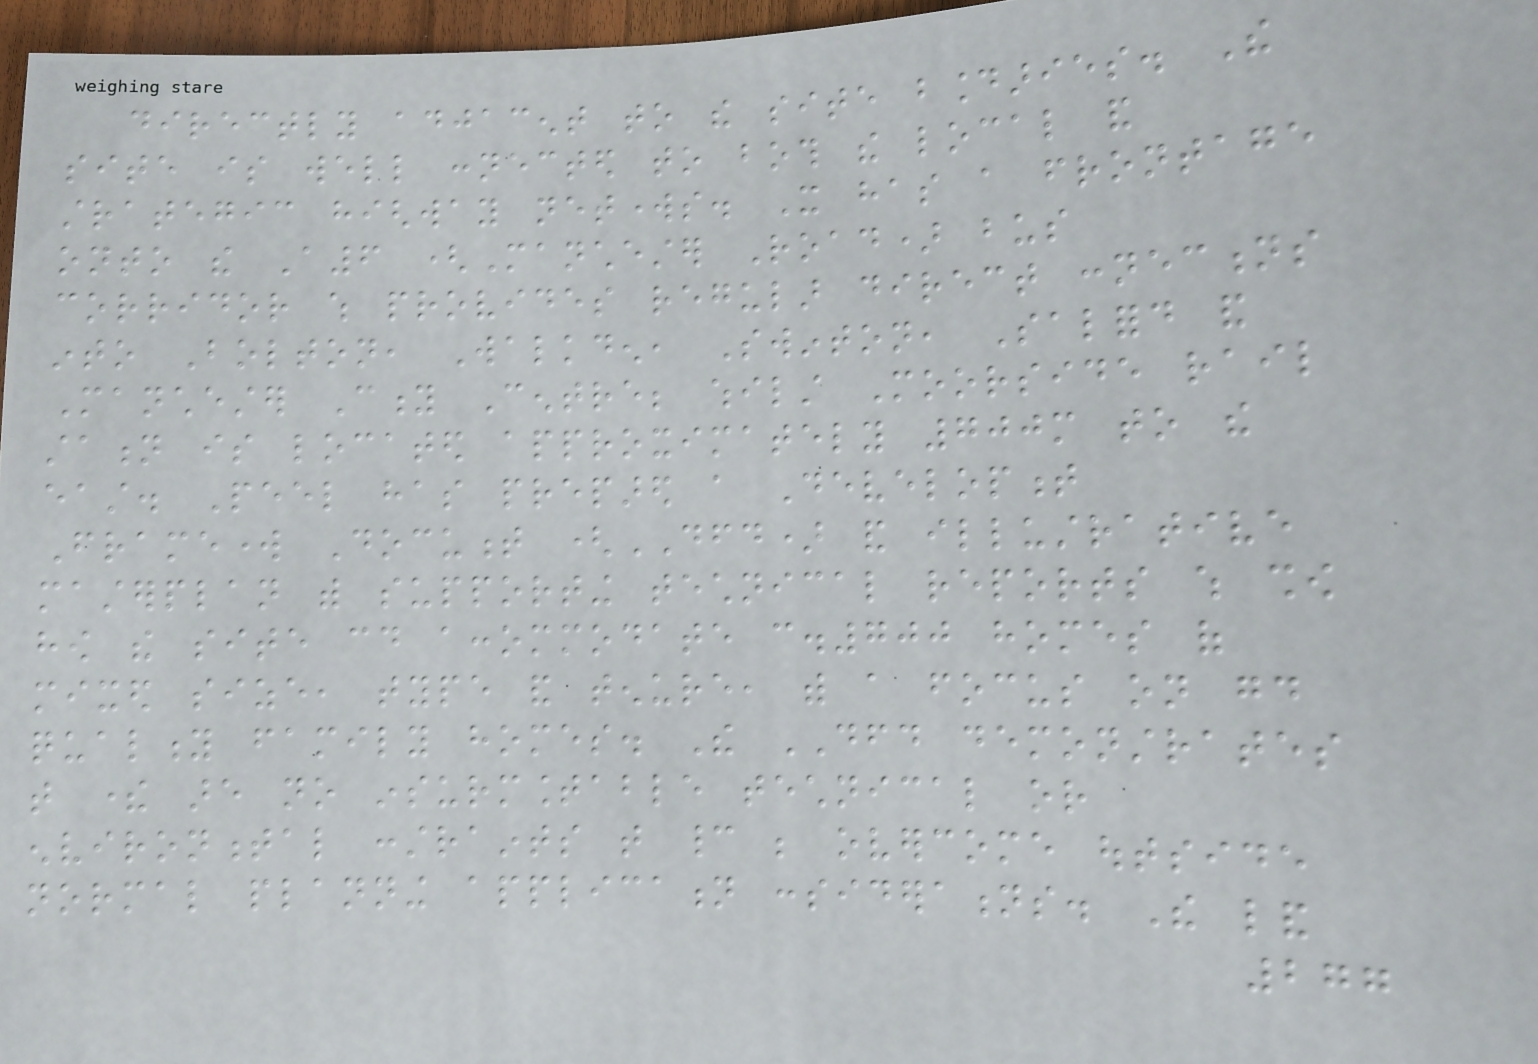directly adjacent to the site boundaries. The
site is well connected to both the local and
strategic highway networks. It has a frontage
onto the A6 (Manchester Road) bus
corridor which provides regular direct connections
into Bolton, Walkden, Swinton, Salford and
Manchester City Centre; whilst Moorside rail
station is located approximately 700m to the
east. Peel has prepared a Development
Framework Document (DFD) and illustrative
masterplan with supporting technical reports which show
how the site could accommodate c.700 homes of
mixed size, type and tenure, with a focus on good
quality family homes. The DFD demonstrates
that there are no insurmountable technical or
environmental constraints that cannot be overcome outside
normal planning application considerations. The land
277
